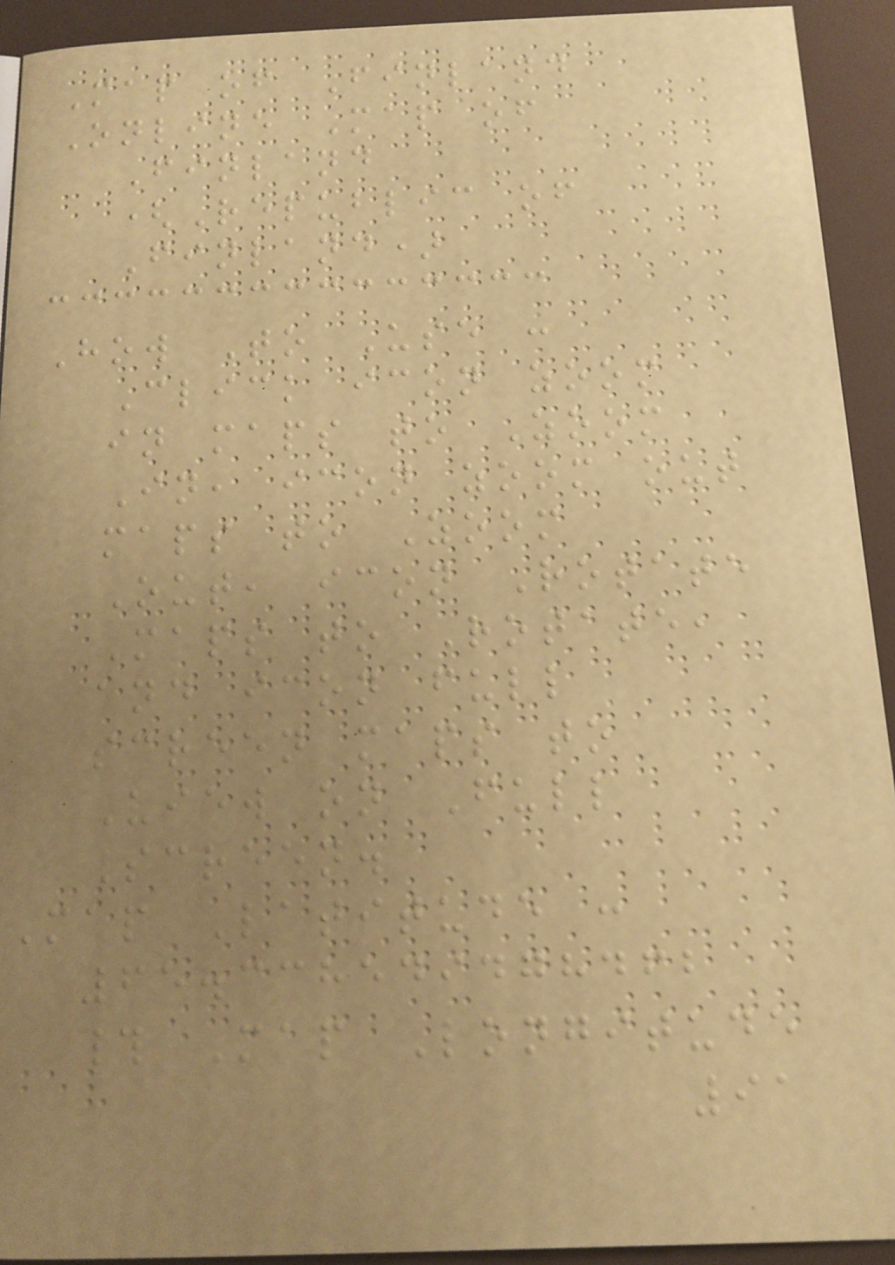Map of Finland
Online Map of
Finland
(Republic of
Finland)
How To Use :
Click icon zoom
in maps to Zoom
In, icon zoom out
maps to Zoom
Out, icon Rotate
Maps to Rotate,
and icon full
screen maps to
View on Full
Screen.
Map Latitude :
65.338549478462
# Map Longitude
91
